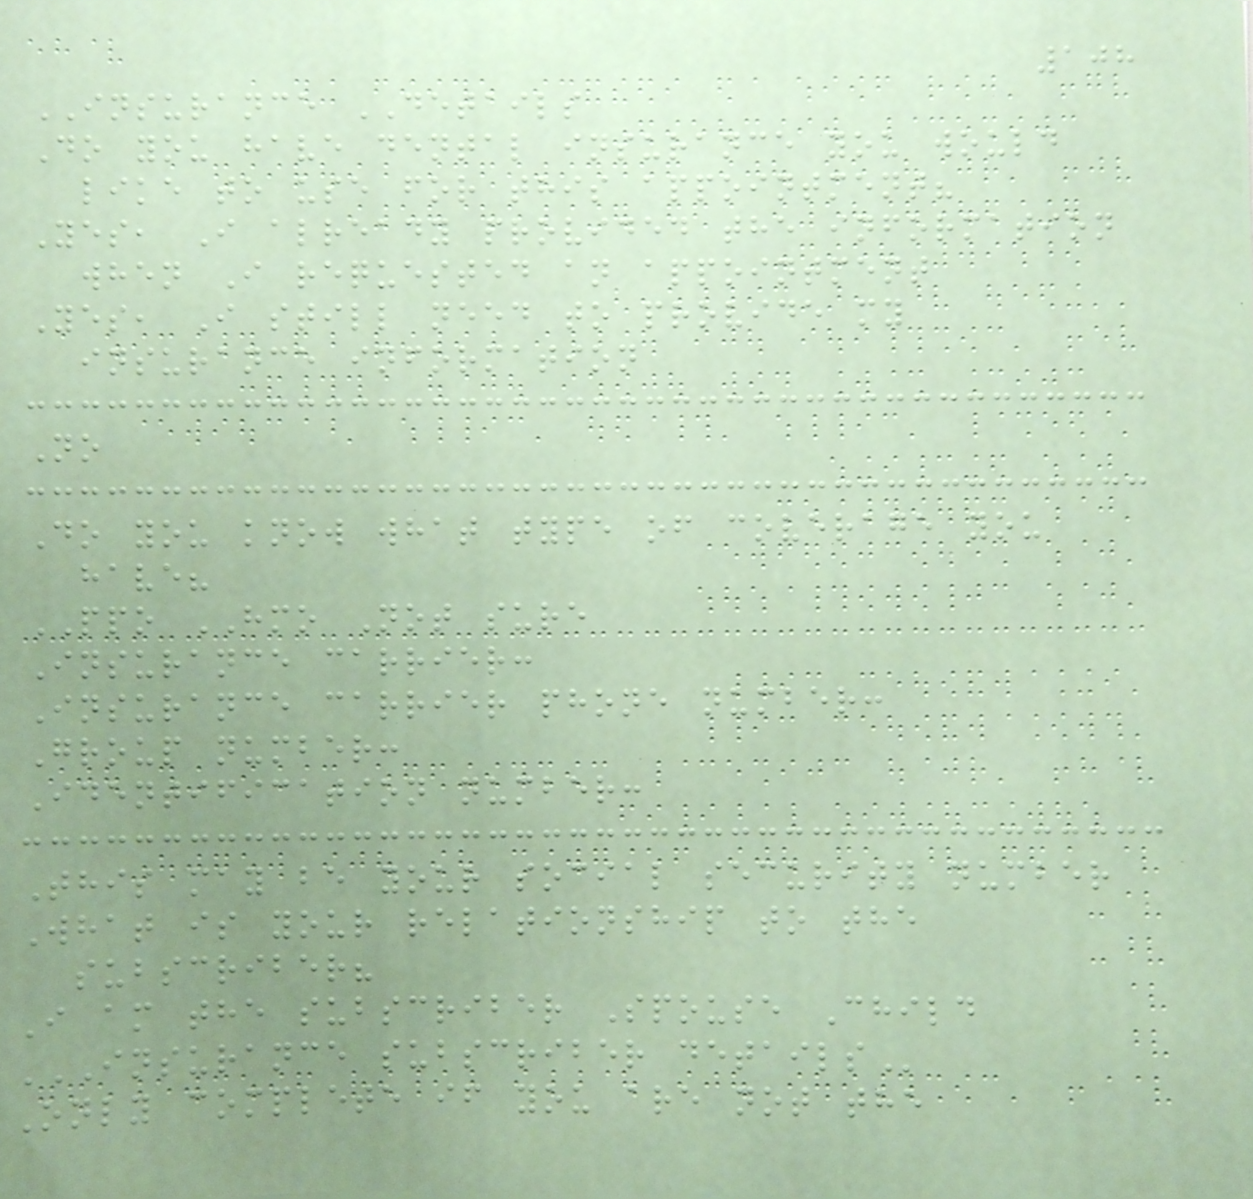108
INSURANCE DETAILS
Do you have dental insurance you would
like to use for this appointment?
Yes, I already provided the information
when I requested an appointment
Yes, I still need to provide my
insurance information
No
Do you know what type of coverage you
have?
PPO HMO Not sure
Insurance carrier:
Insurance carrier phone number:
Group number:
Identification number:
This may be your social security number
What is your relationship to the
subscriber?
I am the subscriber Spouse Child
INSURANCE SUBSCRIBER DETAILS
Only complete if you are not the
